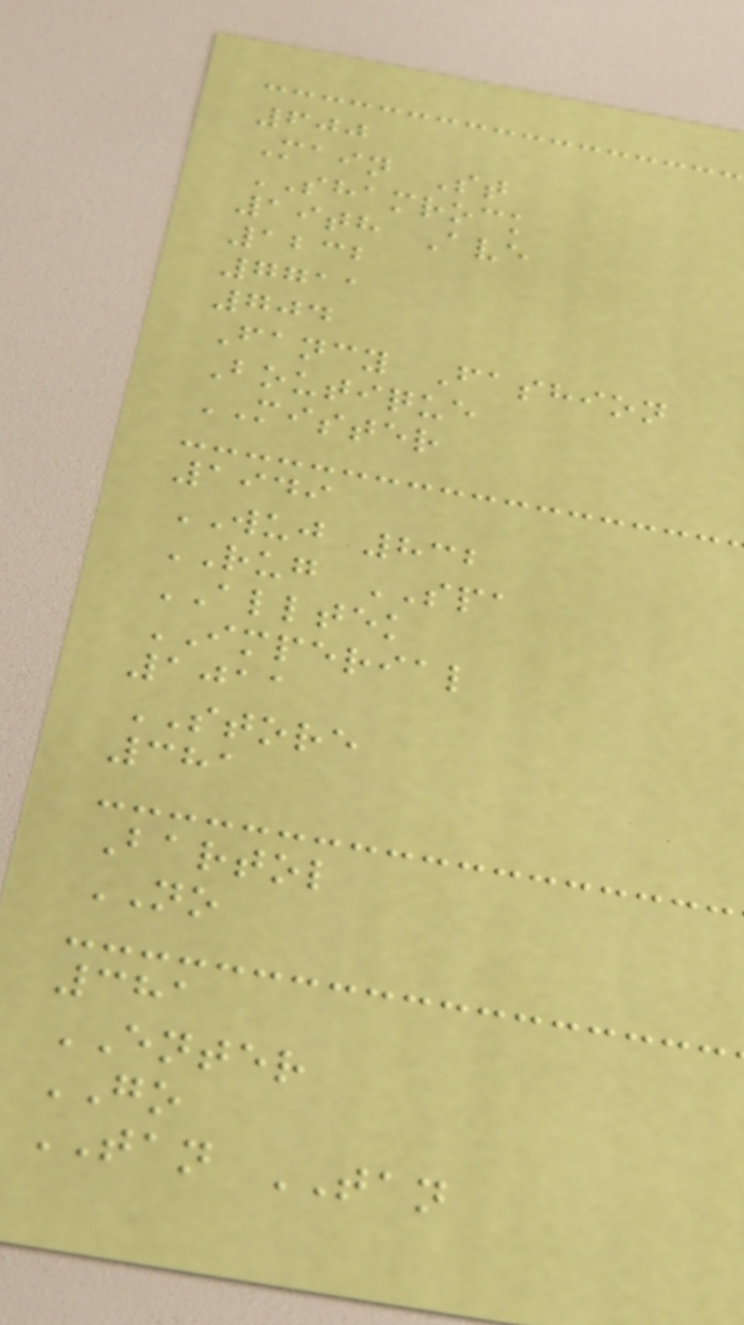600
Main St
SHAMROCK
19th Ave
1232
7711
704
Fancy Fashion
Boutique
MISTER
1949
WUJ 832
RUG SPA
ALLTEK
IMPERIAL
1011
STORE
381
Bartol
NO
381
ENTER
GO
TAN TAN
